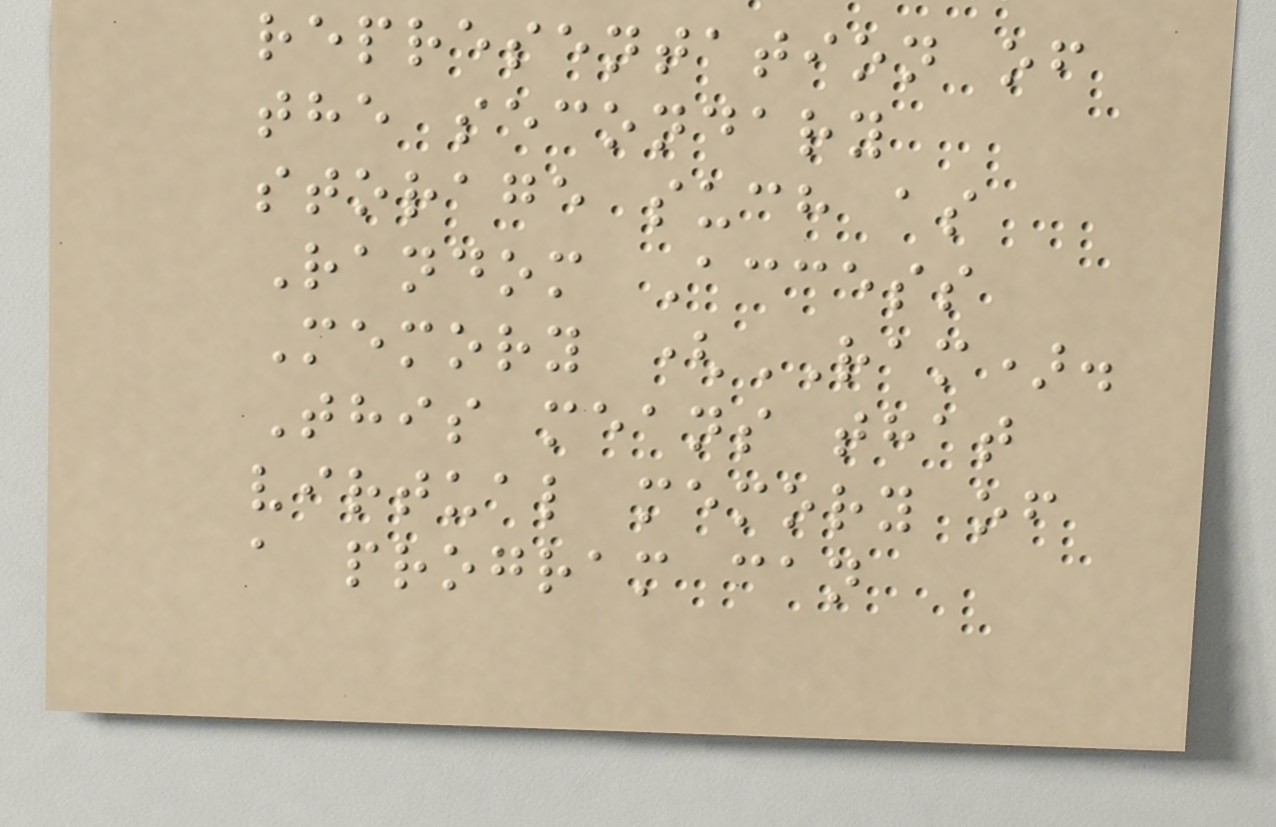representation of
the secondary
storage such as
Random Access
Memory (RAM).
This means that
virtual memory of
a program can
